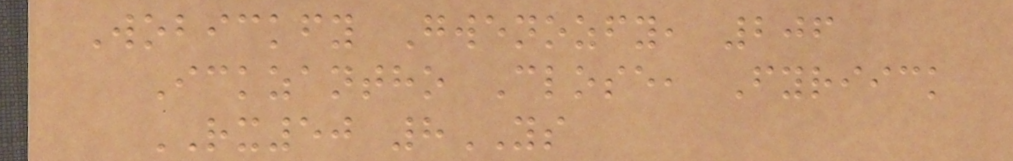Wobickfy Gwenozfy, 206
Ickzantho Close, Fyriick
RX50 8YS
